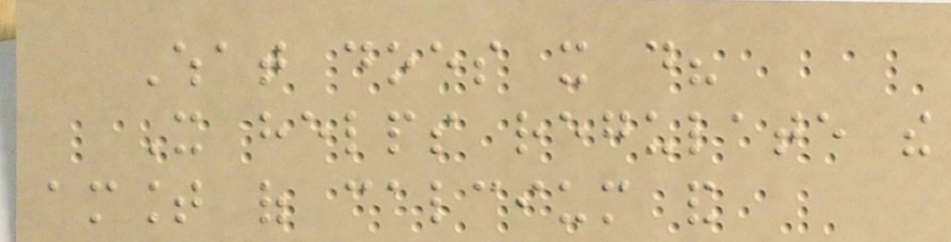What does it do?
It helps regulate the
amount of calcium and
